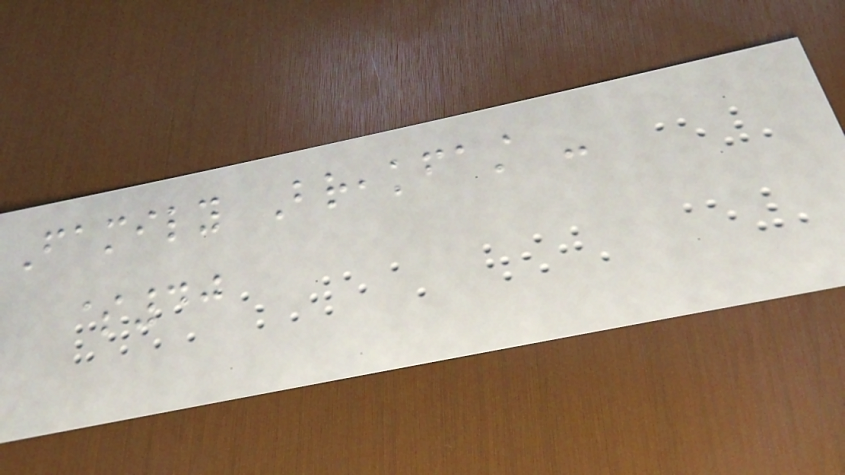Family Breakfast -
$40
